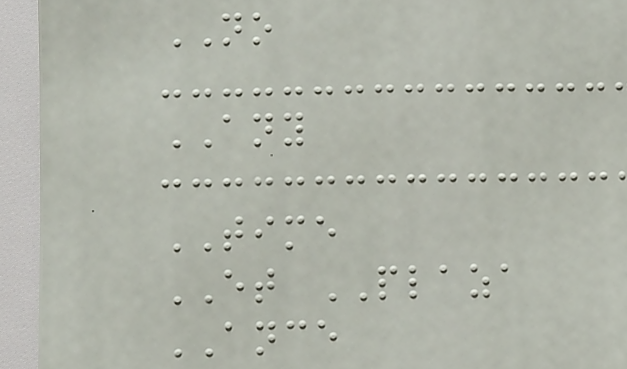NO
ANY
TIME
ET PLAZA
ANCE
